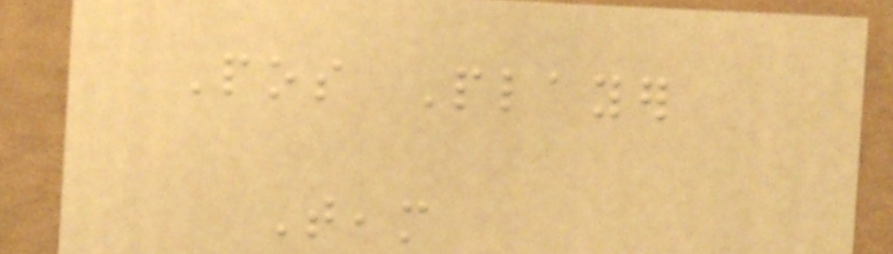Pos Player
Team
